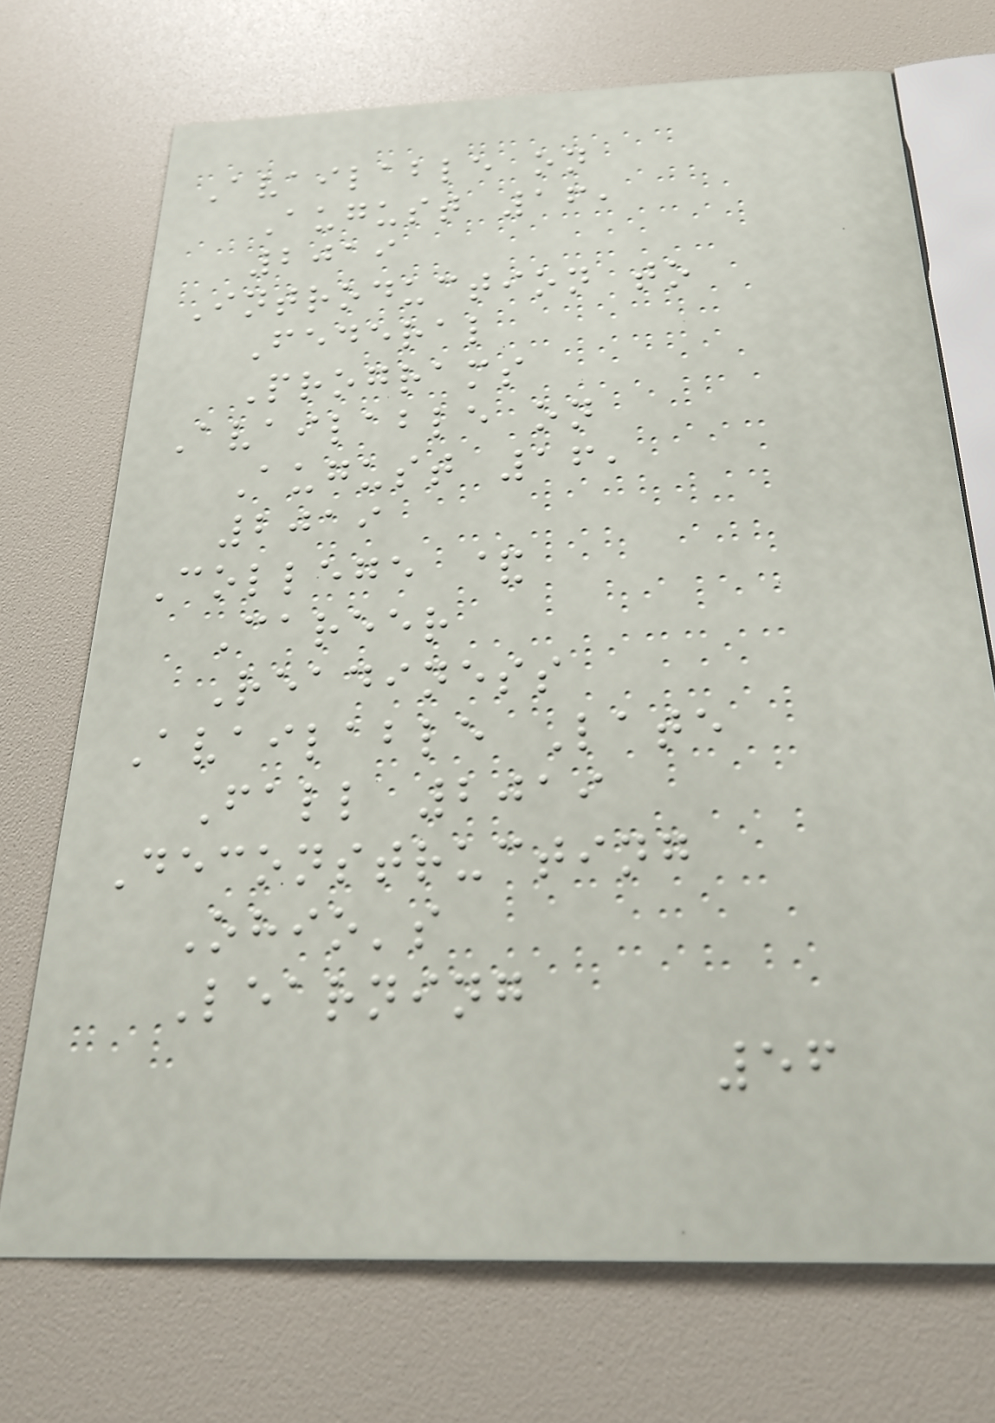Available on
August 16,
2019
Introduction to
Federal
Programs
Available on
August 16,
2019
College &
Career
Readiness
Available Late
Fall 2019
Deconstructing
Ohio's
Learning
56
